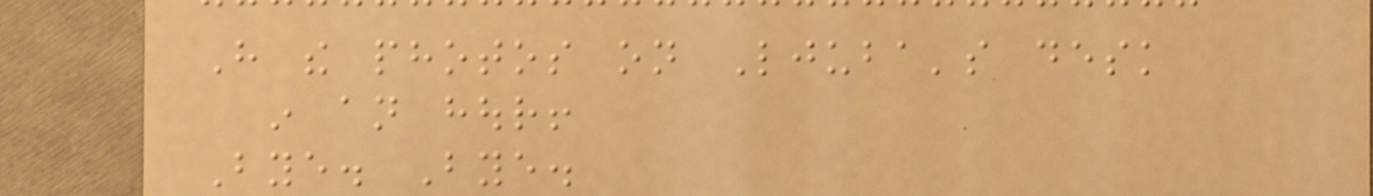Have the photos on Ljuba's desk
in an hour!
Bye. Bye.
